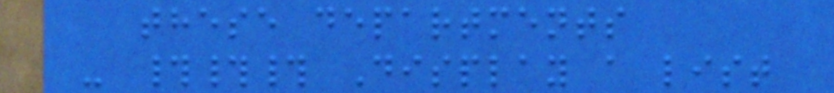these departments
- ### Display a list
